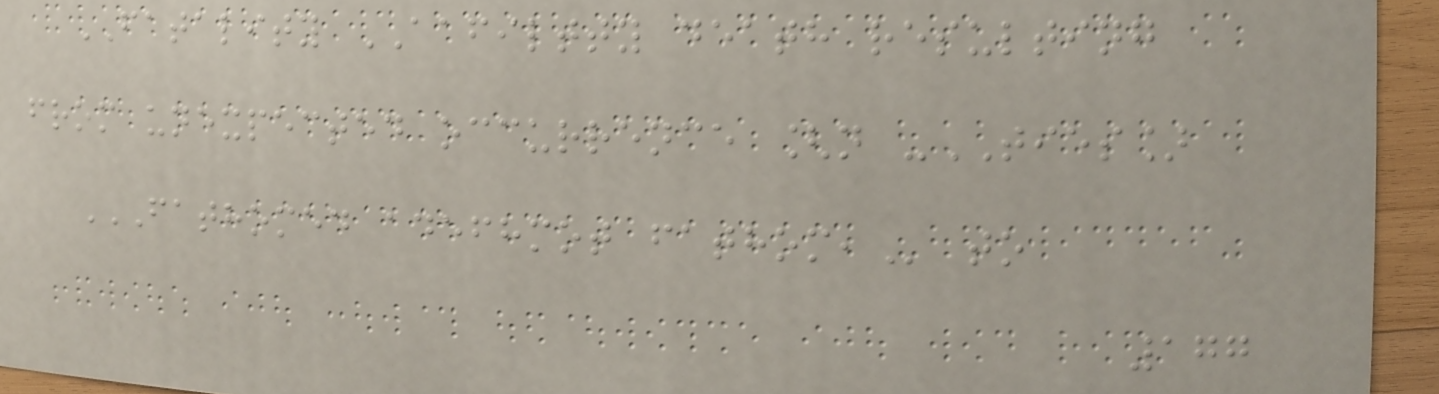FATALITY AAFILTTY death resulting
from unexpected occurrence [n -TIES]
FATHOMED ADEFHMOT FATHOM, to
177
